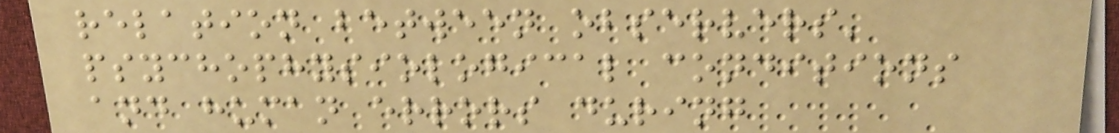relation between observers'
psychophysiological conditions
and human errors during
